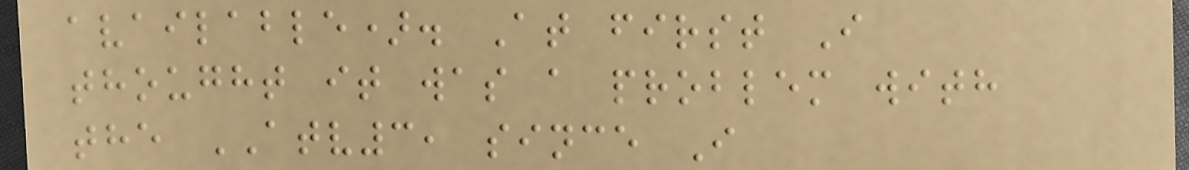available). At first I
thought it was a problem with
the ATV3, since I
